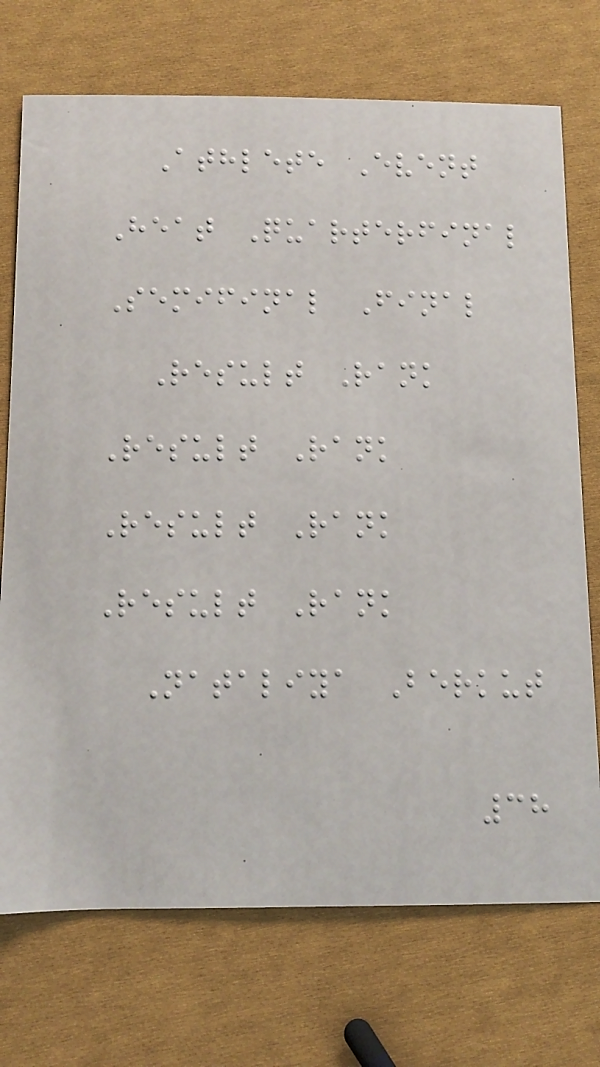Athlete Event
Heat Quarterfinal
Semifinal Final
Result Rank
Result Rank
Result Rank
Result Rank
Nataliya Berkut
38
